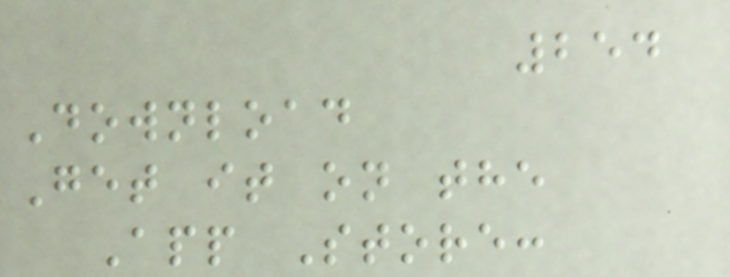254
Download
Get it on the
App Store:
